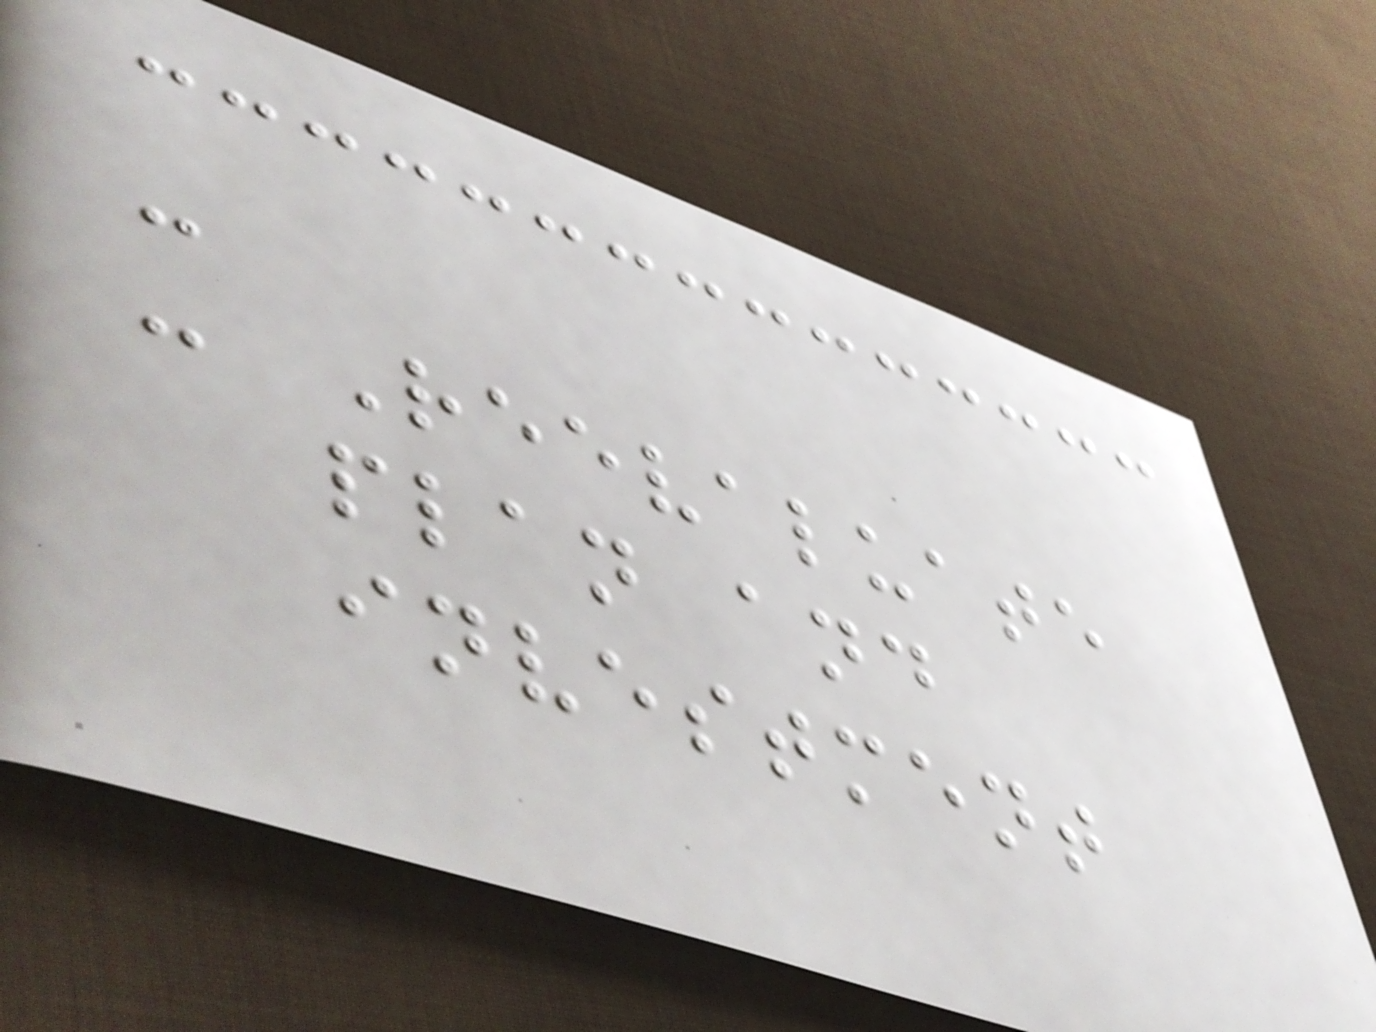-
- Reevaluate
plan and
investment
